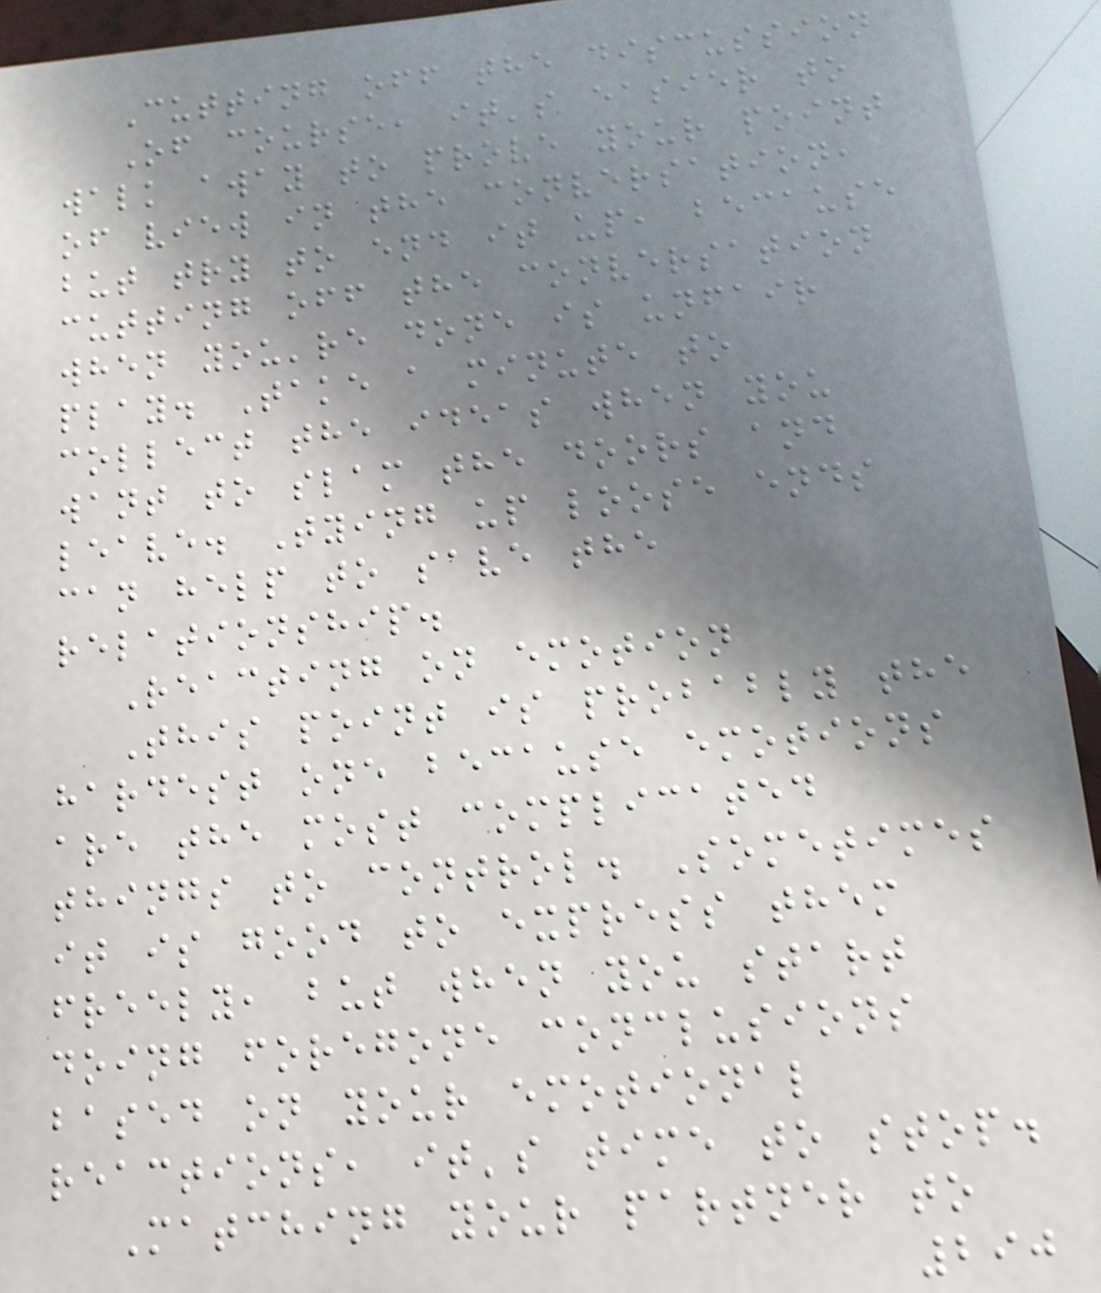Cutting off the discussion
Of course, it's easier to
walk away to prove your point
of view in the conversation,
but try to end it up, because
cutting off the conversation
when you're done is unfair
play. Take a minute to
collect the ideas when you
want to slam the doors and
leave. Tying up loose ends
can help to save the
relationship.
Reacting on emotion
This point is probably the
hardest one because emotions
are the most complicated
things to control. Sometimes
it is good to express them
freely, but when you start
doing foregone conclusions
based on your emotional
reactions, it's time to stop.
Matching your partner to
290
